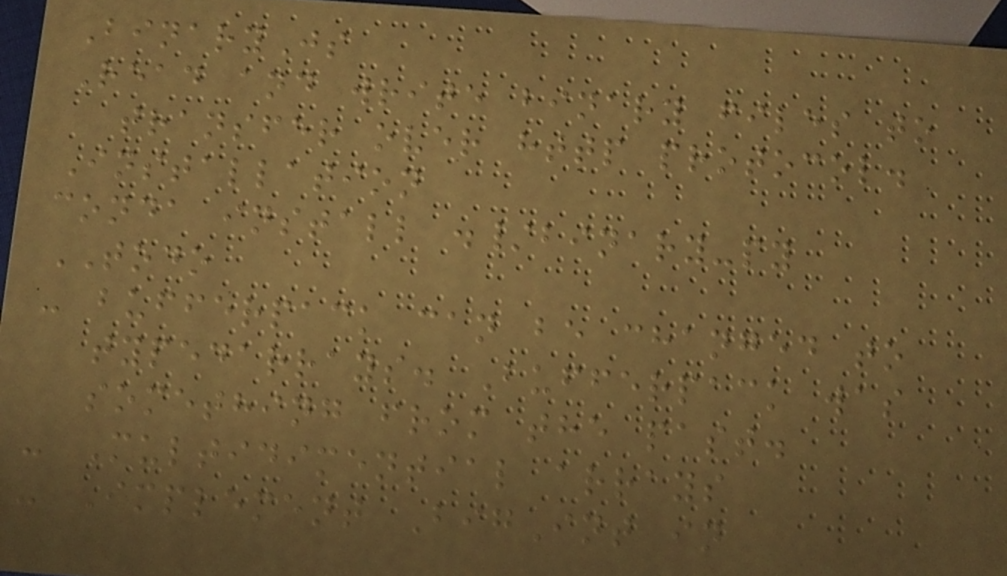BinaryJs
Read and write binary files to
transfer over http protocol.
Installation
conda install ./binary-py
TODO
- bufferpack can be changed to
typedarrays. Bufferpack was
something from the past.
- Multidimential arrays
- Implement BigInt in
